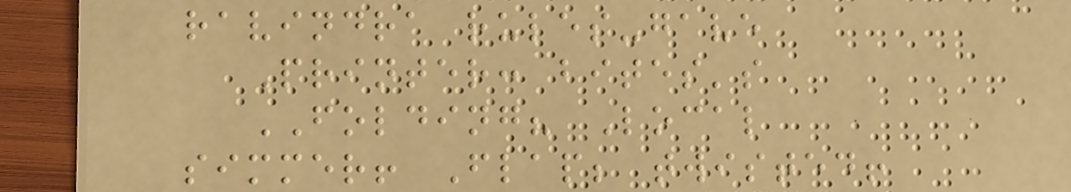ravindra rules-gave
Printer: bites's
FOLDING? Local
simmer! Flap; twisted!
